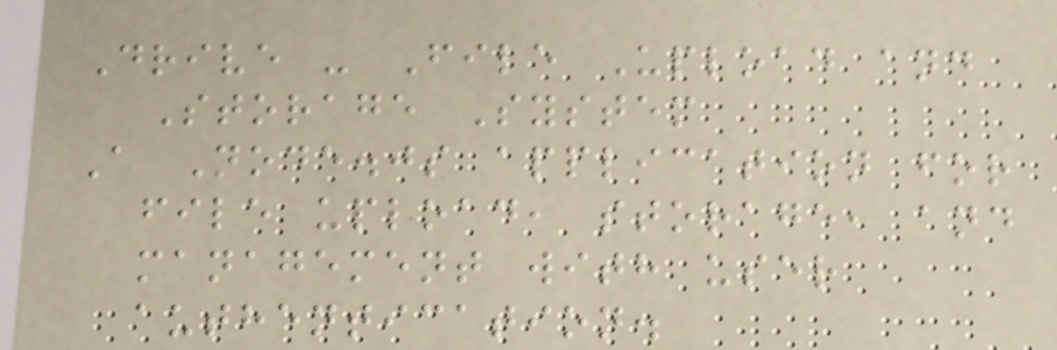Drive - File Upload and
Storage System
A Node.js application for
file upload, storage, and
management with user
authentication.
